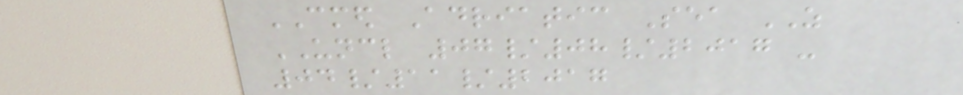CMED Adriatic Sea AS
UNCL 07/08/2017 -
04/11/2017
